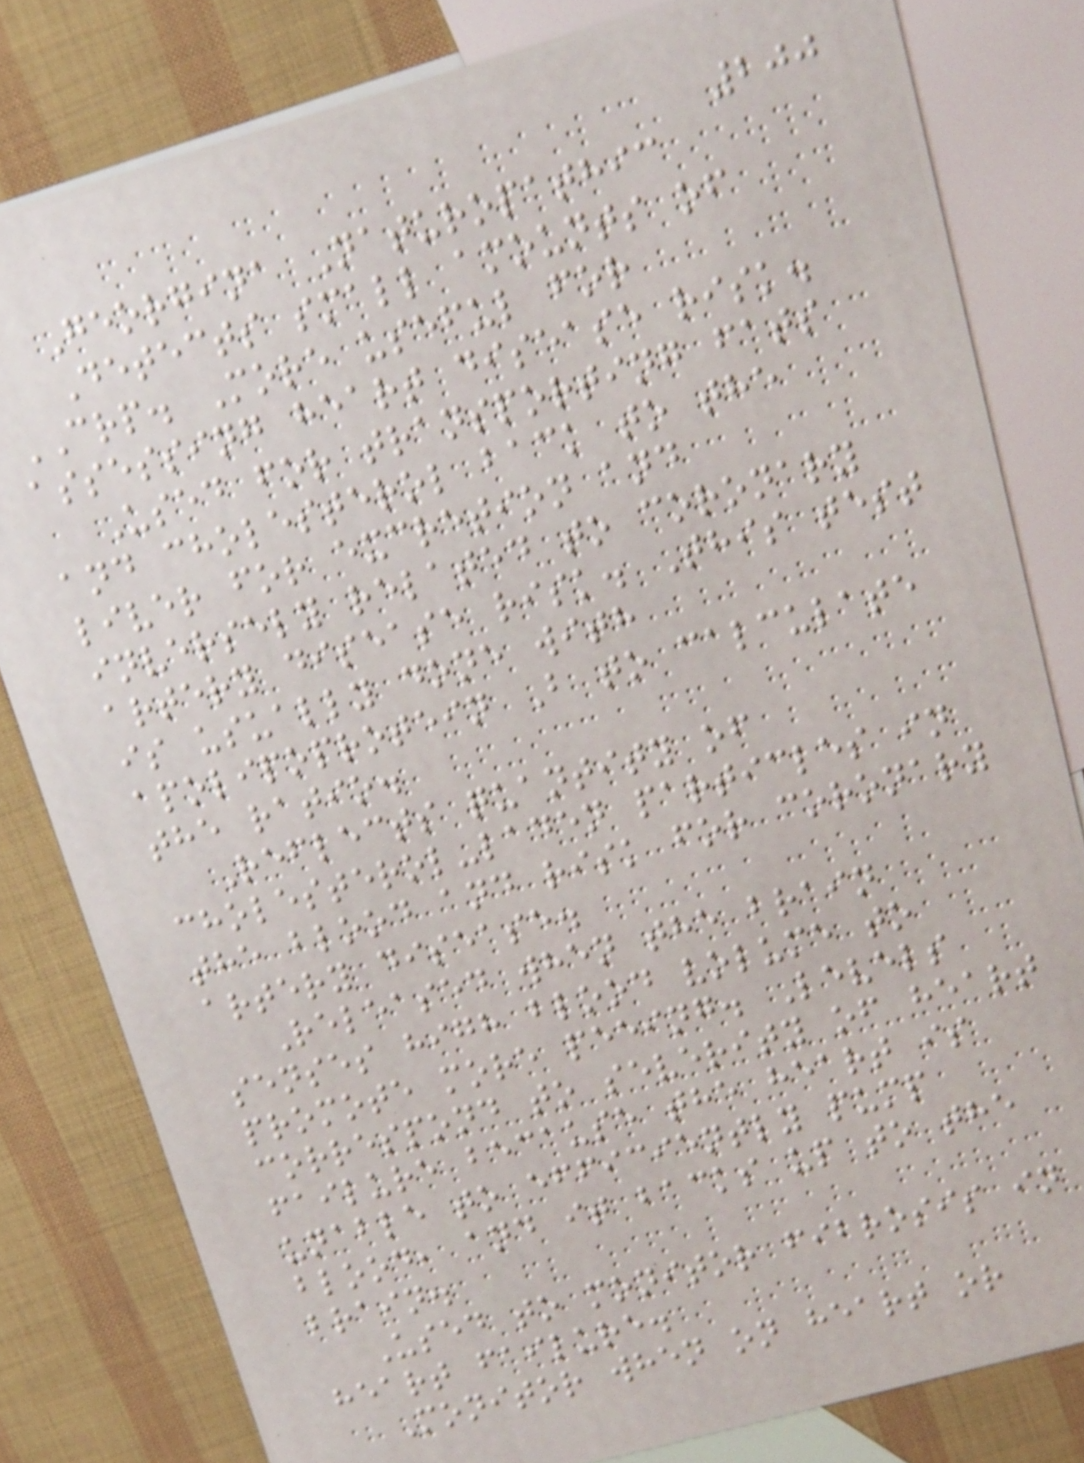200
Georgina Naturopathic
Detects small amounts of
CRP. More useful for
assessing heart disease risk.
Used for transporting fats
and cholesterol back to the
liver for excretion and
inversely related to coronary
artery disease risk. This test
is usually done with
apolipoprotein B to calculate
the ratio.
Reflects quantity of
cholesterol-laden particles in
the blood and risk for coronary
artery disease.
Released when the brain
senses high blood volume to
promote more peeing. Levels
correspond to severity of heart
failure because the heart is
unable to efficiently pump
blood, and it backs up to the
brain.
Used to monitor fibrosis in
heart failure.
Monitor when on heart or
